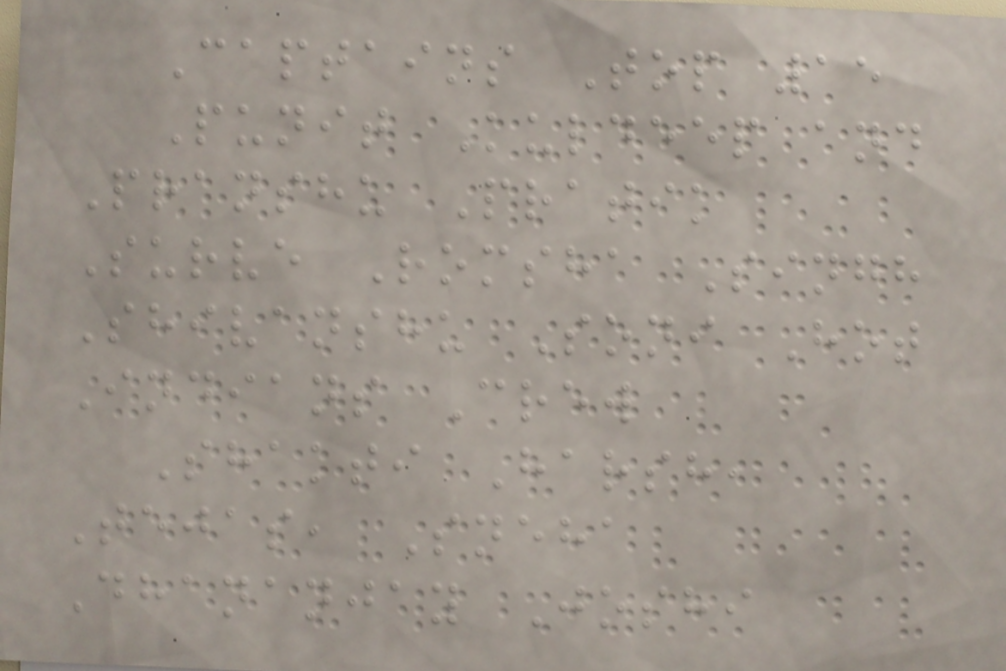Captains Top 15
Punit Kuldeep and
Pranshu Pratik
Surve Romsha Singh
Shivanshu Soni Hot
Indians Crew
Shakti Harsh,
Tejas, Sneha
Dhananjay Joshi
